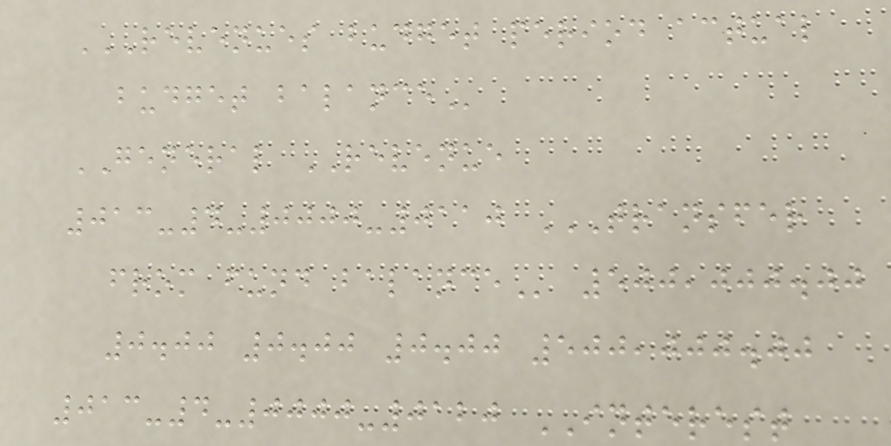REVENUES BUDGET PERIOD ACTUAL
BUDGET BALANCE
GENERAL REVENUE
013-4-0000-0110 TRANSFER
FROM FUND BALANCE 500,000.00
0.00 0.00 0.00 500,000.00
013-4-0000-0120 INTEREST
